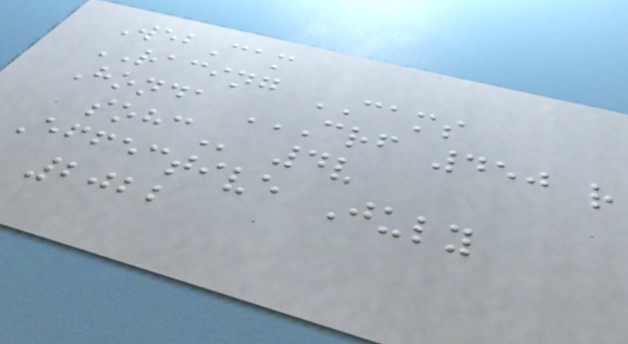WebCam
RACING CAMS
Honda CRF 450 R
SOHC 4v
Effective July
2022
